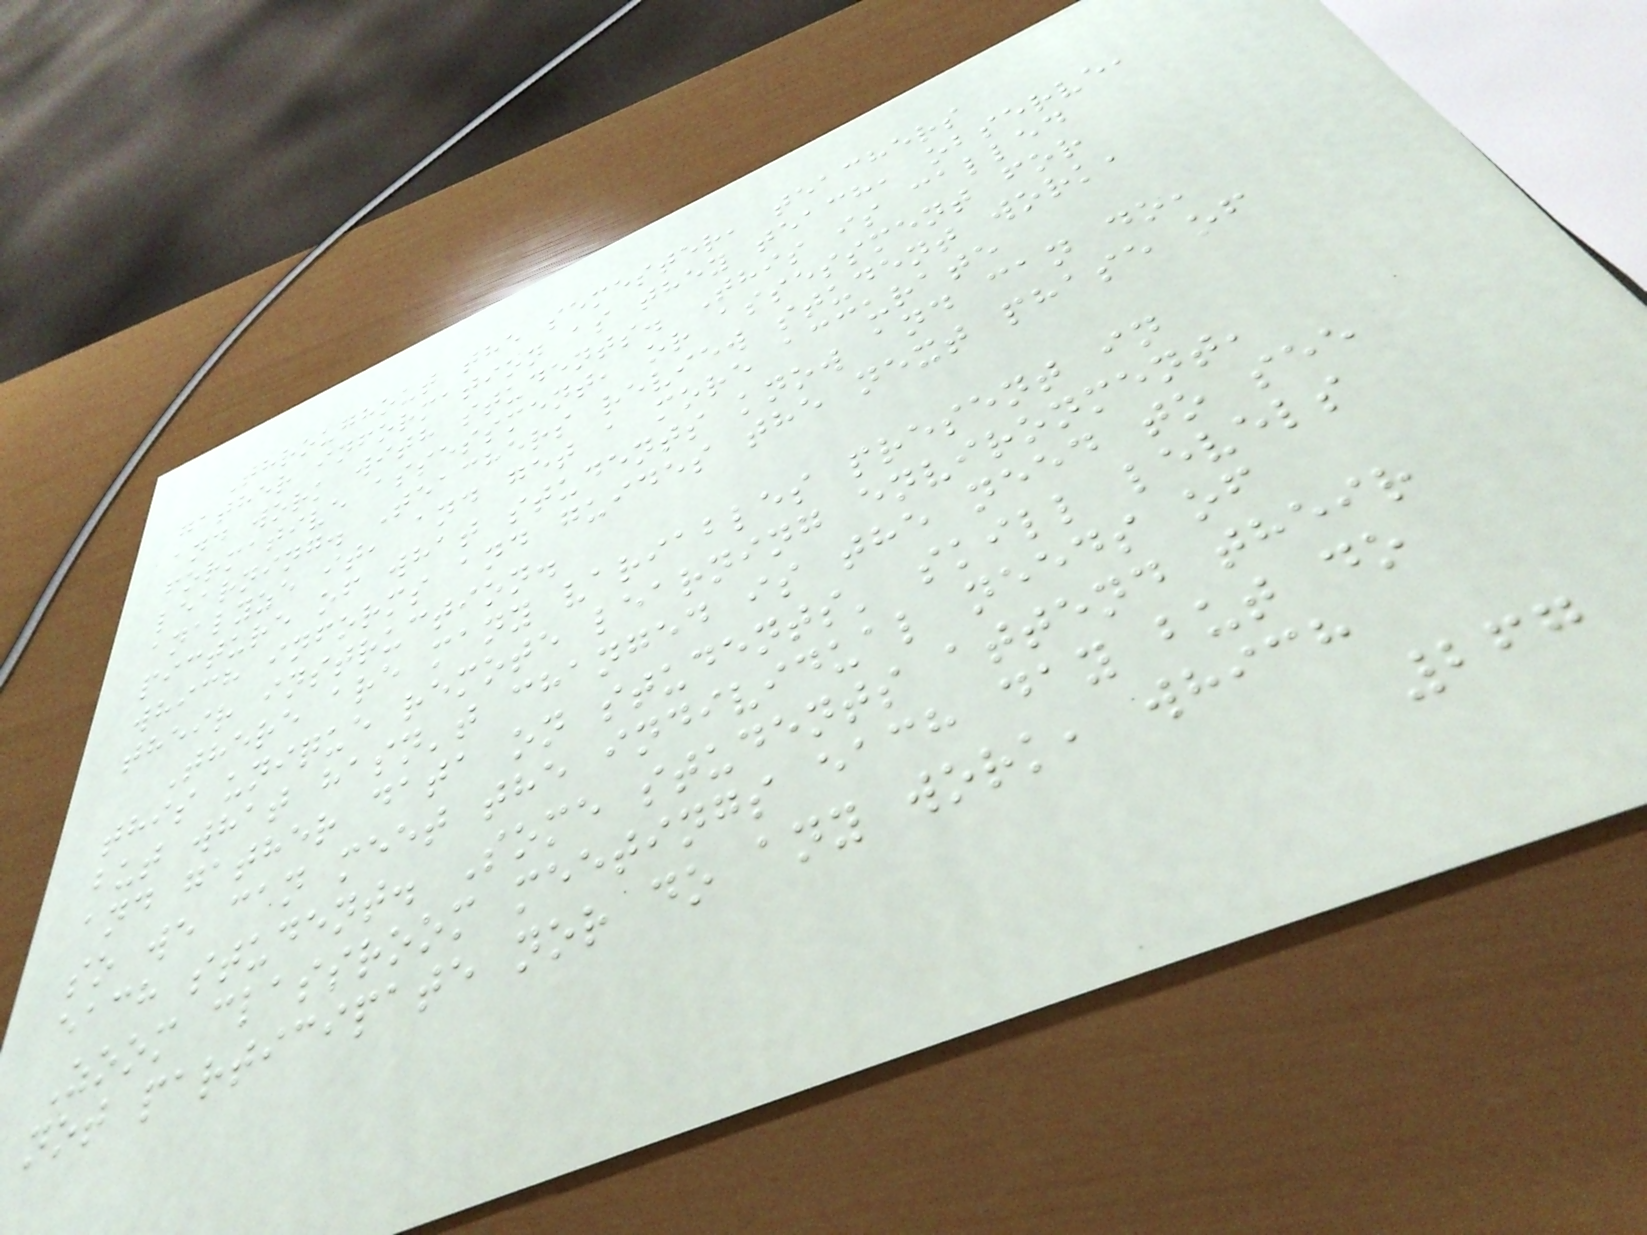Throughout the semester, teachers
gather information as they teach, observe,
and work with students. This is called
formative assessment, or assessment for
learning. Teachers review student work,
analyze it, and get a more accurate
picture of what students know and can do,
which informs and guides the next phase of
their instruction.
There are many variables present in
this unique remote learning environment,
but what hasn't changed is the need to see
and gather data on students' skill levels
so we can meet the individual needs of
each student. Some students attend their
Zoom classroom meetings each day but do
not participate nor do any work, which
267
